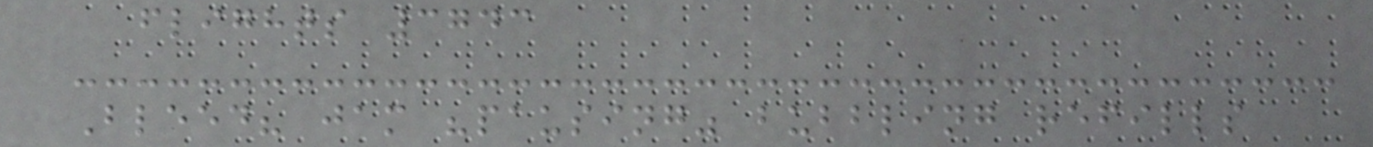flights 3743
Bleed? jam "pausing" bubbling refills
